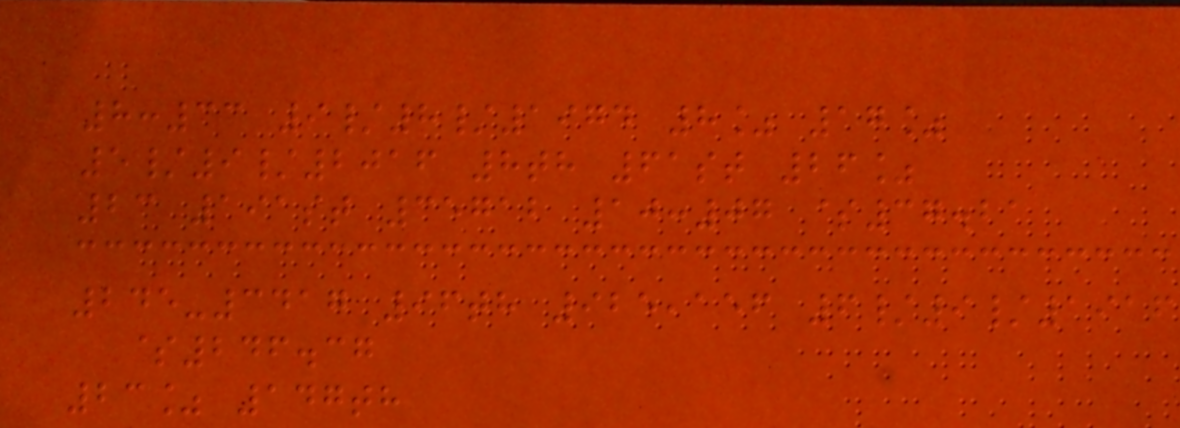8:33 9/8/1974 8% 17%
5/9/2016 8th 61st 26%
23 191st 35712 10:07 $37.21
245-3417 96th 925,156 6/9/1916
$246.37
23% 147th
